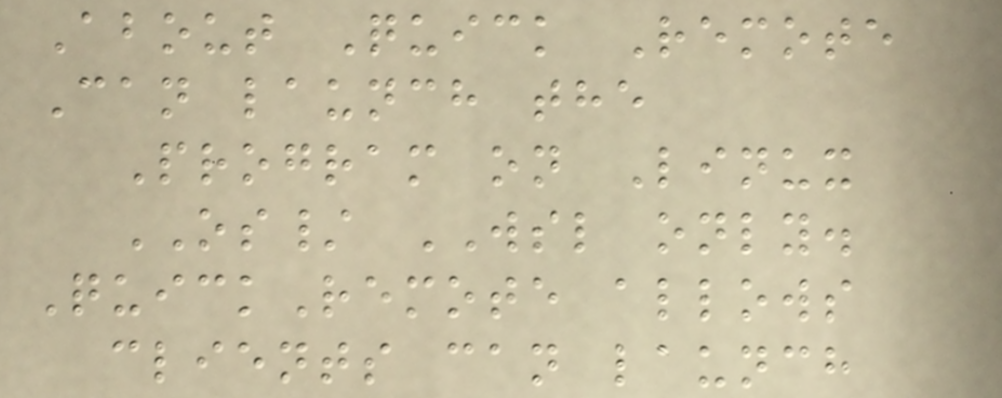About Quick Remote
Can launch the
Program on Linux
OS/ WSL only.
QuickRemote allows
clients can launch
